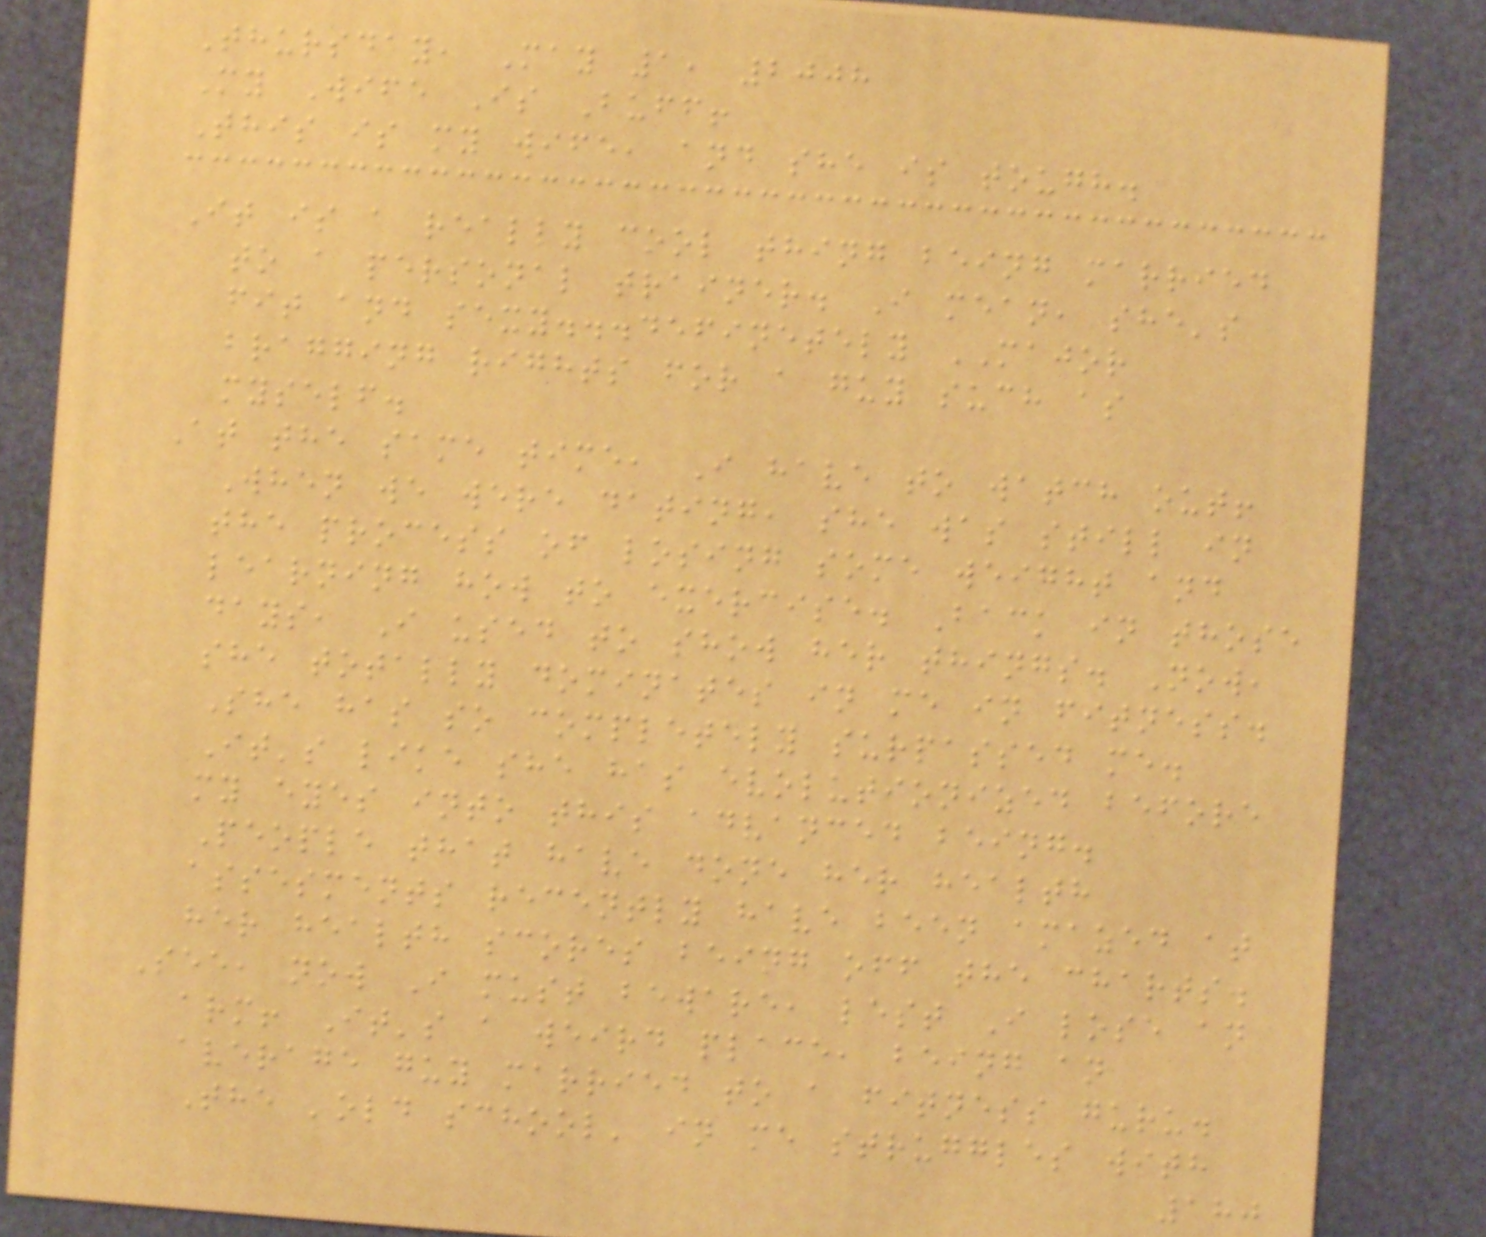Thursday, May 1, 2008
My Wife Is Buff!
This is my wife, and she is tough.
It is a really cool thing being married
to a personal trainer. I mean, she's
fit and sexy...definetely MAJOR
bragging rights for a guy such as
myself.
At the same time, I have to watch out!
When we were dating, she was still in
the process of losing some weight and
learning how to exercise. Back in those
days, I used to show her things. Now,
she totally dominates in me in fitness.
She has so completely surpassed me.
It's like she has evolutionized before
my eyes into this advanced being.
People that have done her health
assesments recently have been amazed at
her health scores being off the charts.
See, now I must beware, lest I lose an
arm! It's a weird place, being an
average guy married to a fitness guru.
The 'old school' in me struggles with
180
